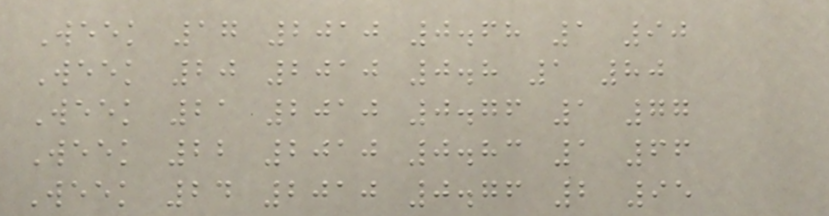Week 17 2010 0.68 1 90
Week 20 2010 0.8 1 80
Week 21 2010 0.76 1 77
Week 22 2010 0.83 1 66
Week 24 2010 0.76 2 95
